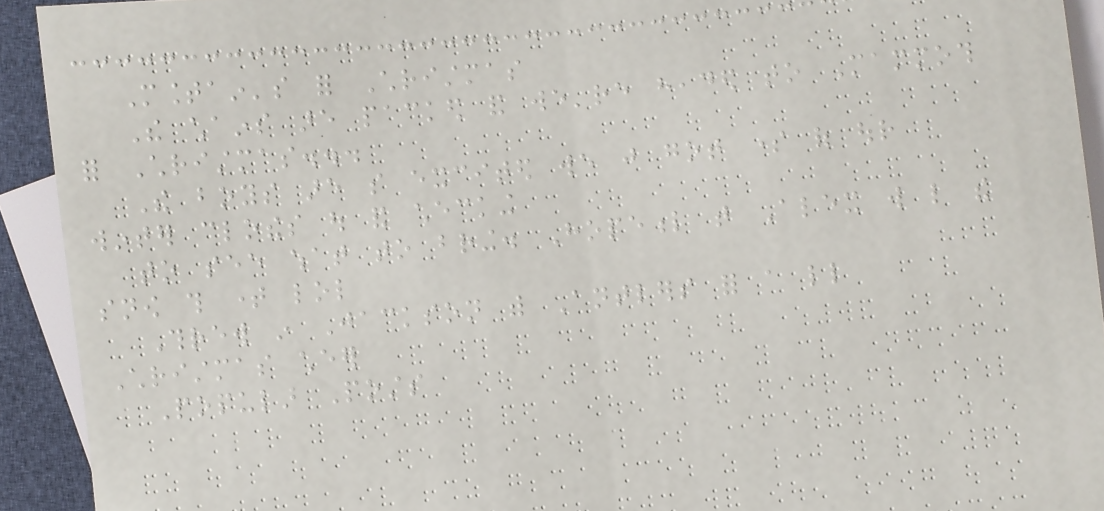Mountain's for Christmas
The chains are packed and we're headed to Mammoth
for Christmas...
The boys are so excited we just got some of our
winter clothes out and checking
to see what to bring. Hopeful that Alex will like the
snow this time lol
Threw in Jackson with Antlers for a little
Christmas cheer
Popular Posts
